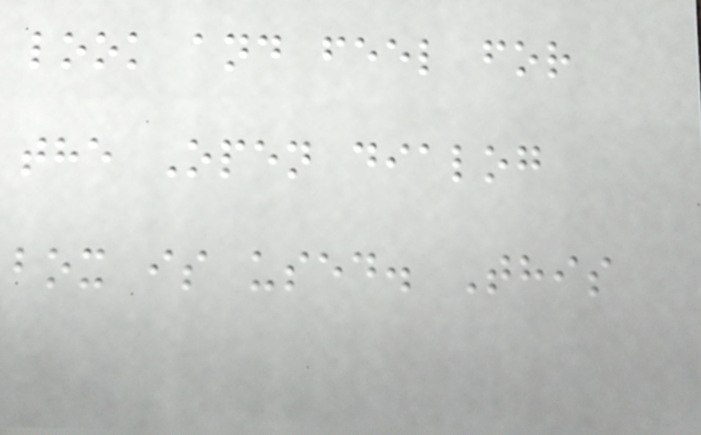look and feel for
the Open dialog
box is used. This
